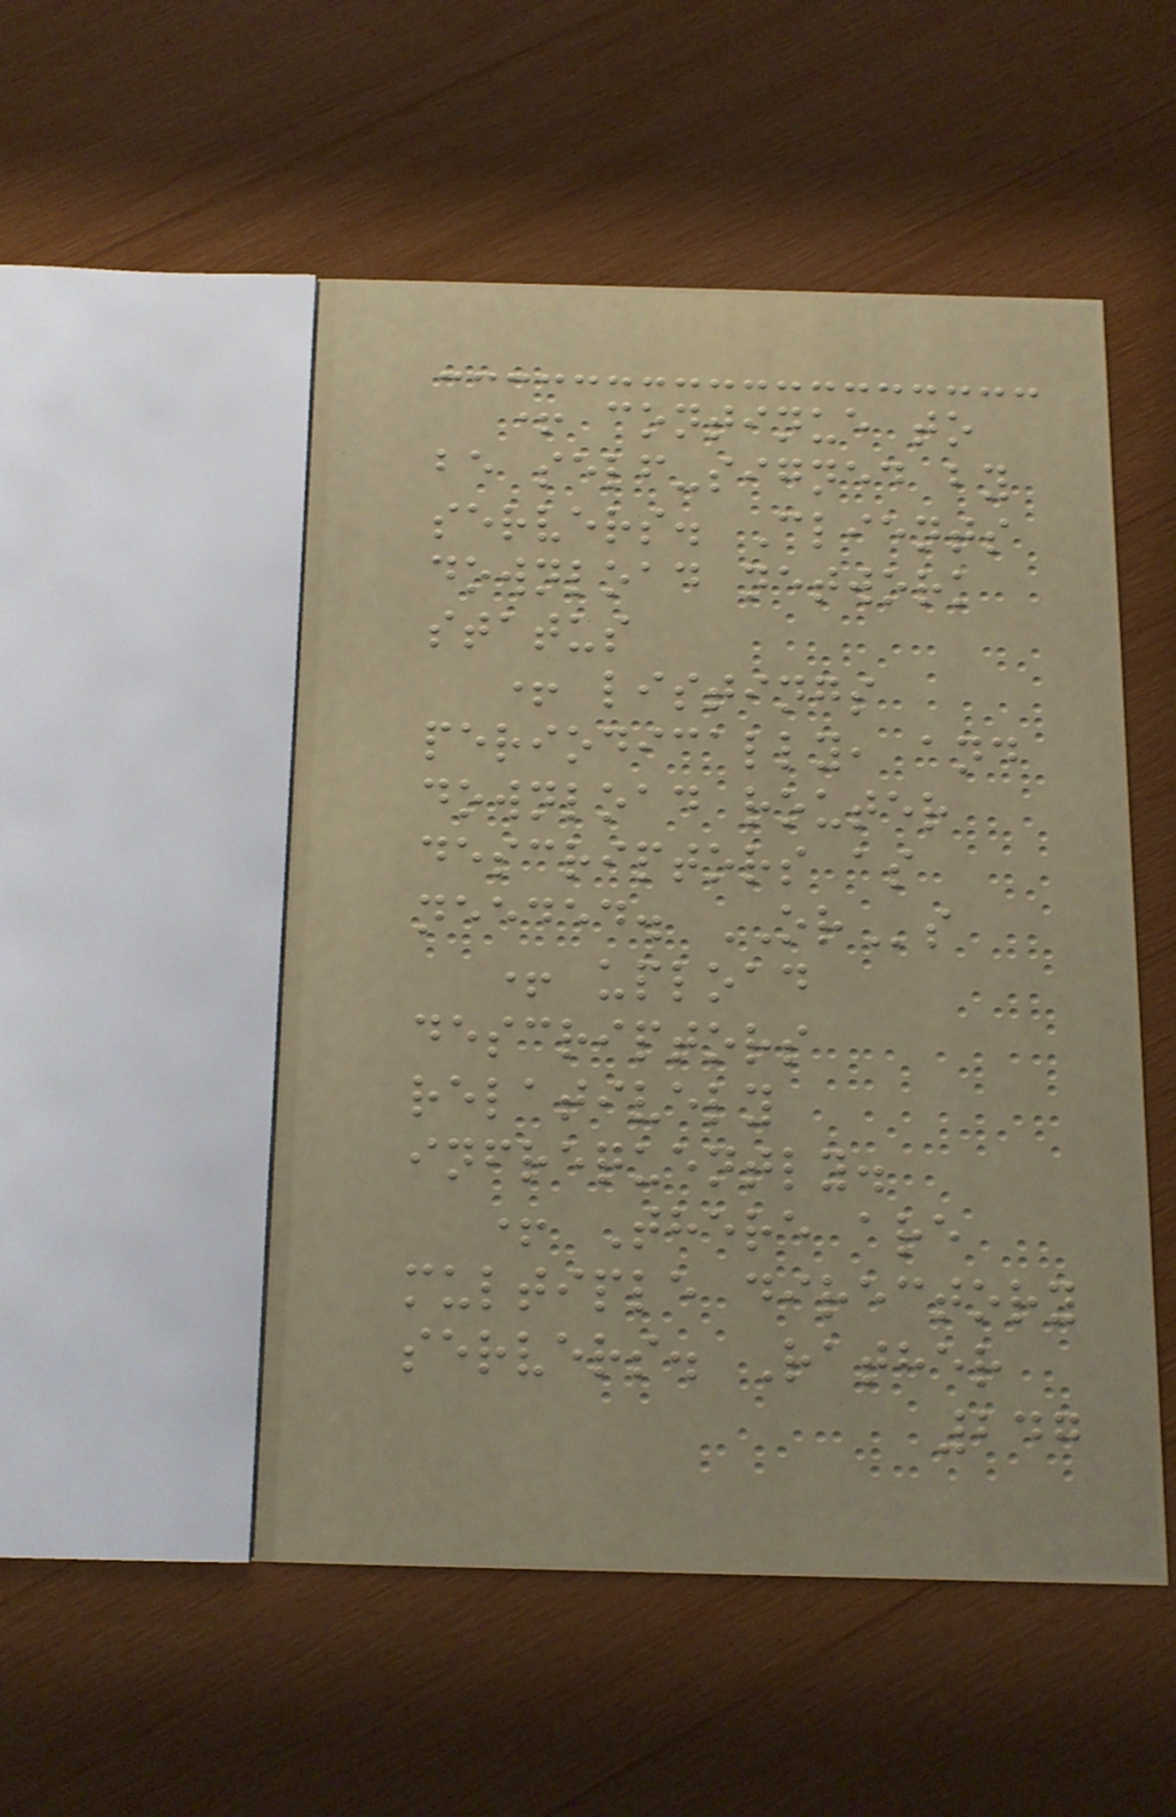+ continue to
be self-signed by
servers. Clients
download network
status
+ listings
periodically, and
download router
descriptors as
needed. ORs
+ upload
descriptors
relatively
infrequently.
+ There are
multiple directory
servers. Rather
247
